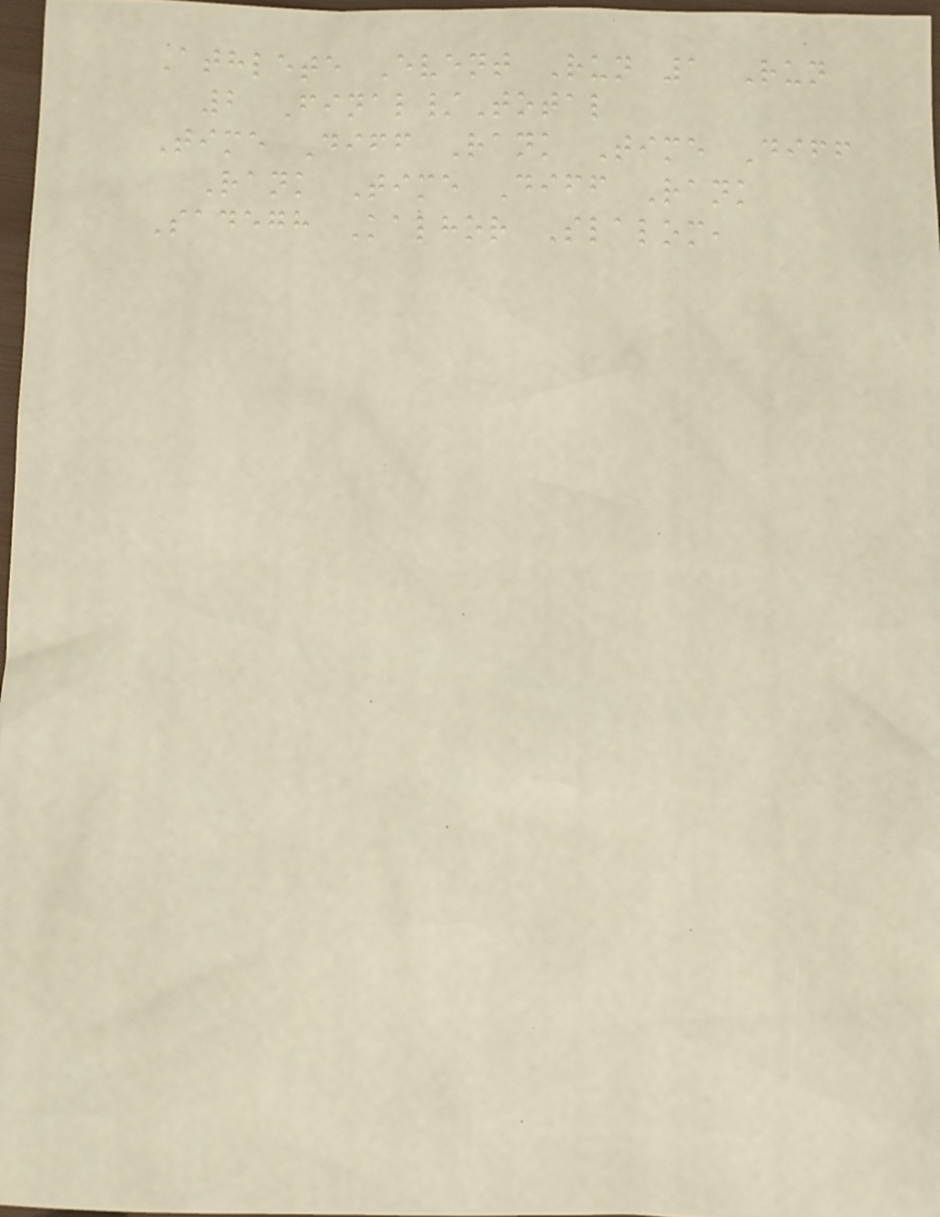Athlete Event Run 1 Run
2 Final/Total
Time Diff Rank Time Diff
Rank Time Diff Rank
Sadegh Kalhor Slalom,
